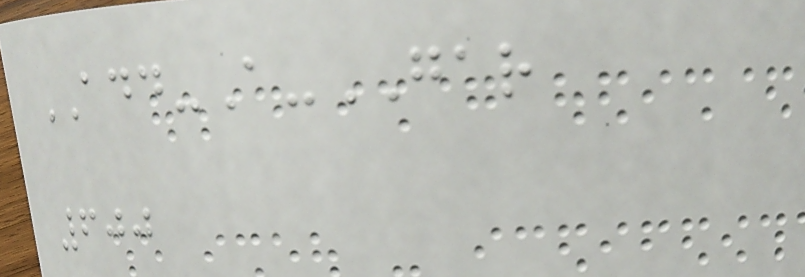ADD-A-GAR
600
